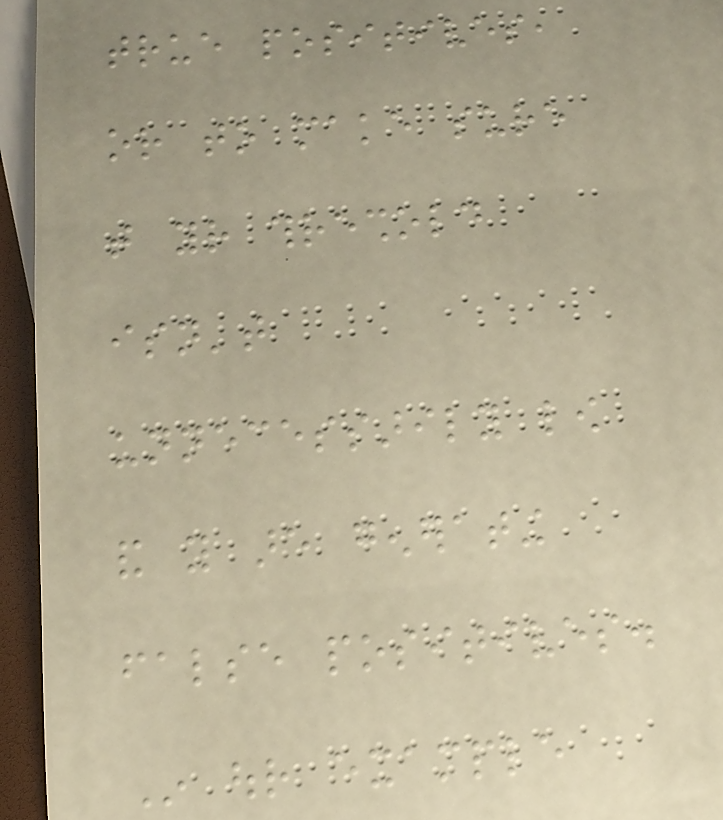true positives,
or to make sure
that your threshold
isn't
unnecessarily low
and you are generating
false positives.
In our example
